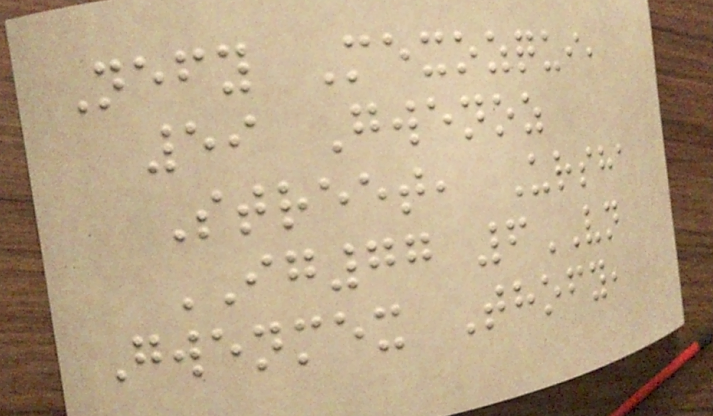Nefy Mexozqui,
59 Gwenoz
Street, Ursha
IG77 6VN
Gwenmex Thofy,
